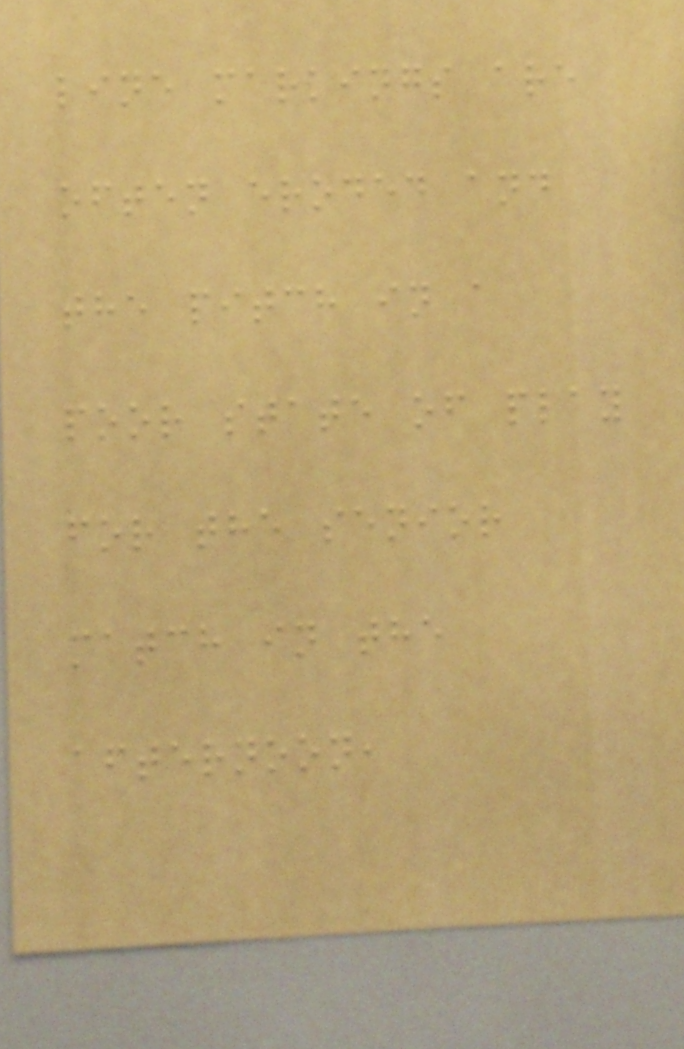line markings are
often eroded and
the pitch in a
poor state of play
for the senior
match in the
afternoon,
